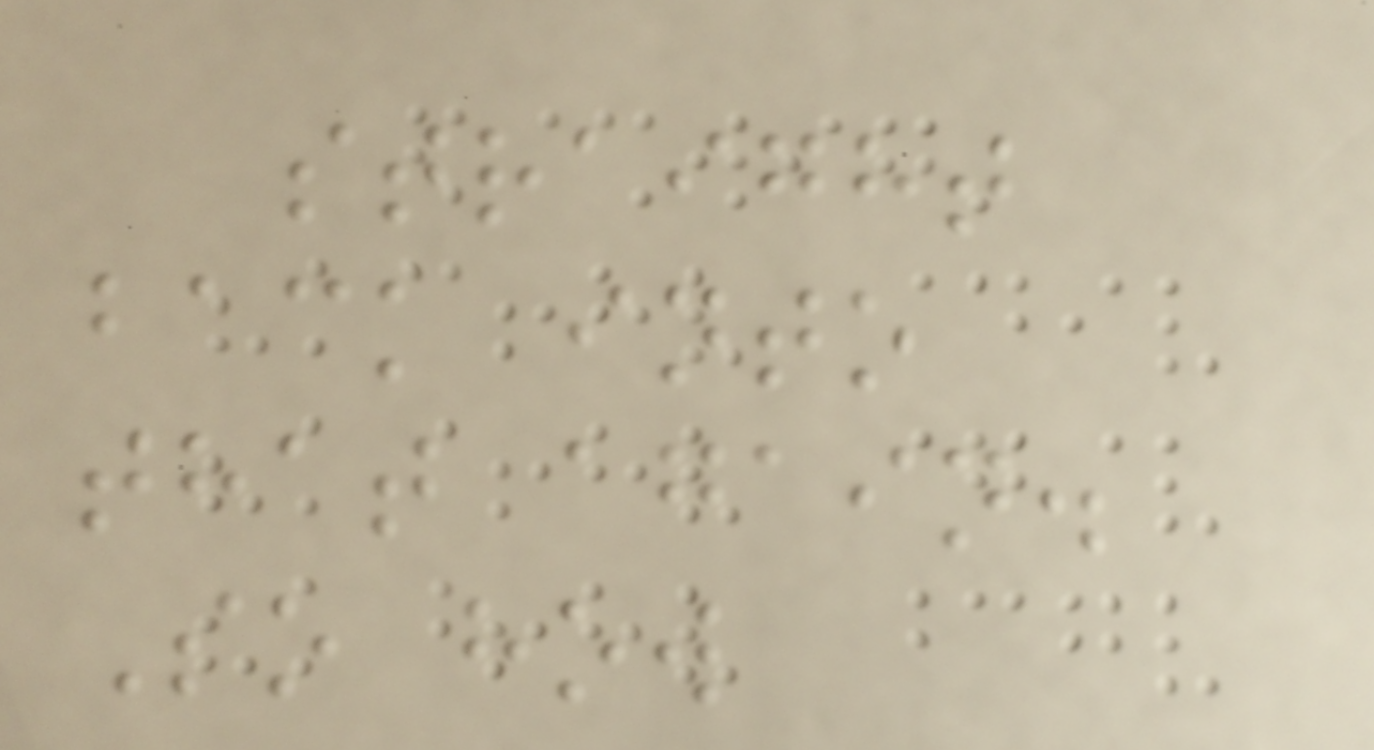straight
back into
that again.
So how
